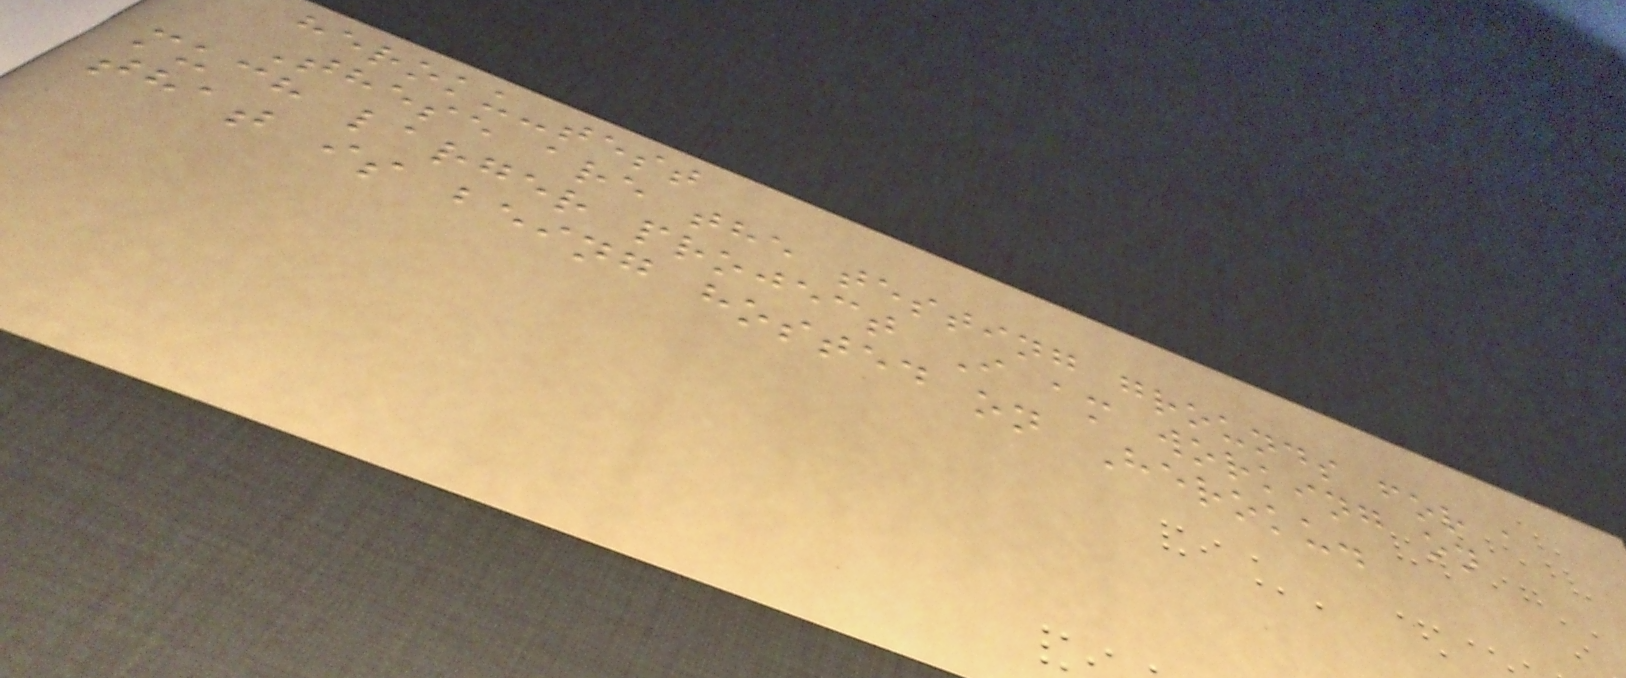heroku-test
These are the testing grounds for a
much larger project I am working on
that is being hosted on Heroku.
